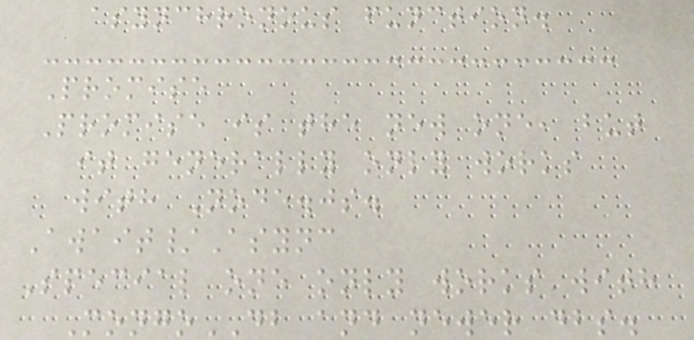asynchronous function.
Promise
Promise is the new one, but
it generally only works
with Node.js.
Await/Async
Special one only works with
MongoDB and newer dbs.
